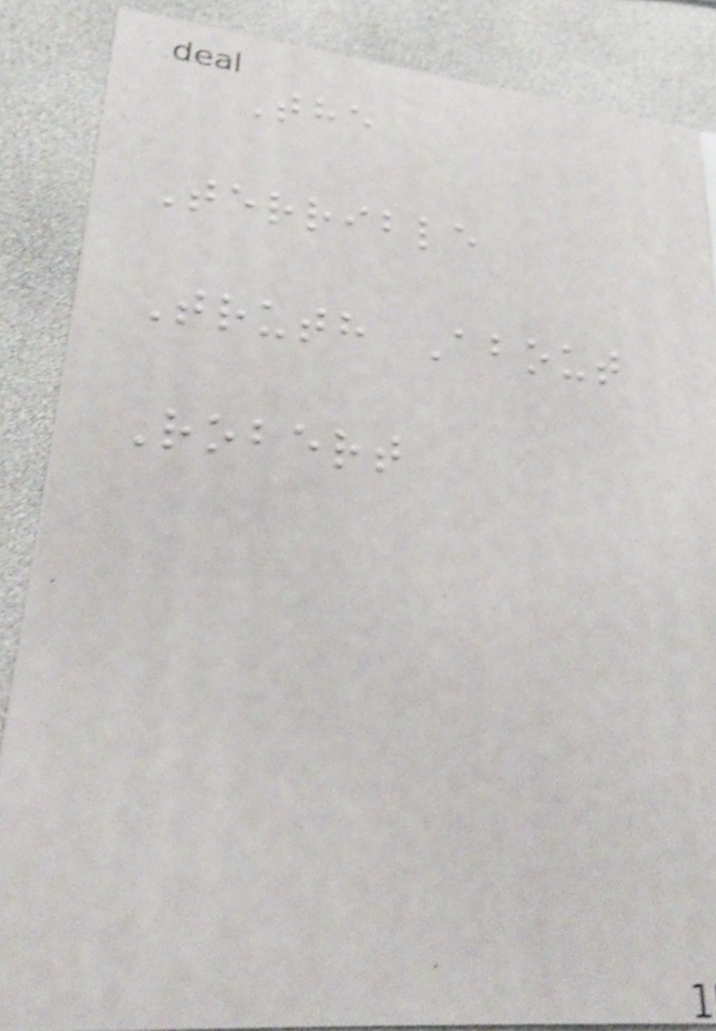The
Terrible
Truth About
Robert
